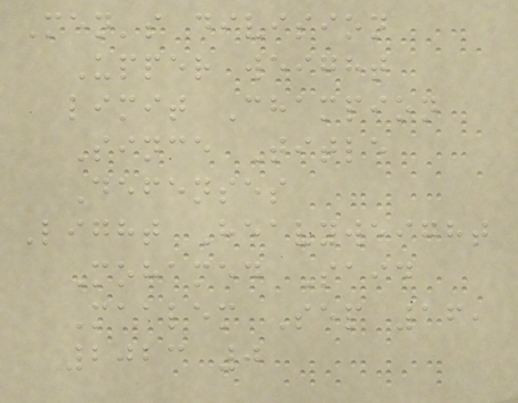Men's division
Upper weight
limit Champion
Since Title
Defenses
Light Heavyweight
Mohamed Said
Maalem Sep 16,
2023 0
